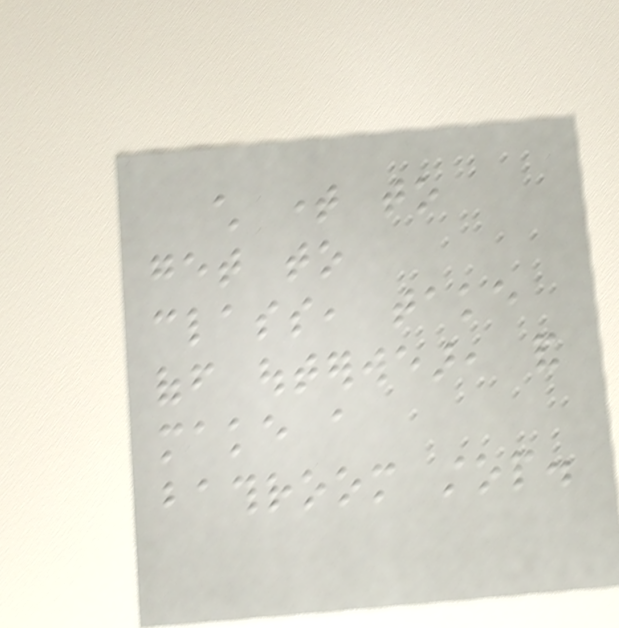child time to
get to
class, take
off outerwear, and
make a
bathroom stop.
